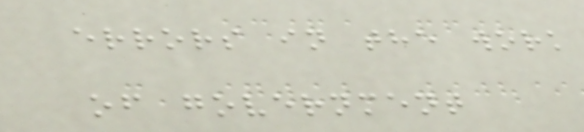errors in the work
of government
